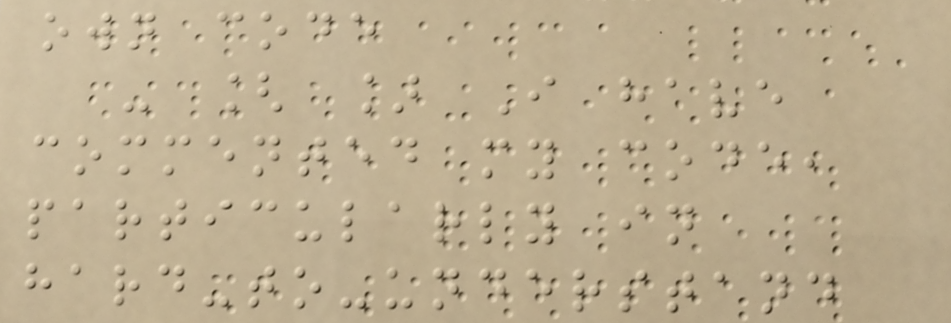own code
- [ ] I have
commented my code,
particularly in
hard-to-understand
